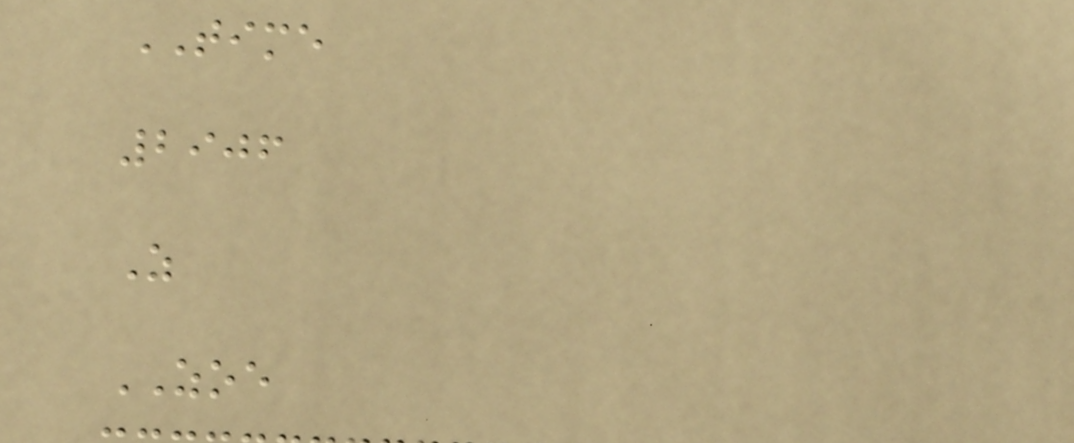TIME
2906
Z
ZOE
